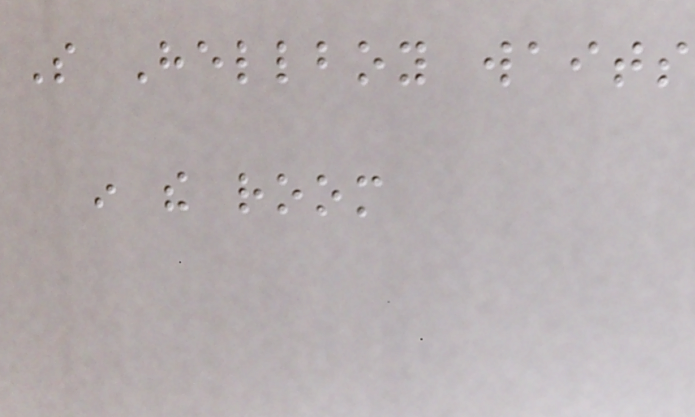So Hellboy waits
in the room
